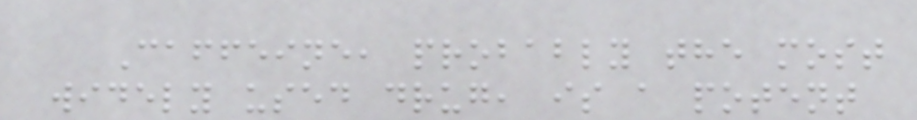Caffeine, probably the most
widely used drug, is a potent
